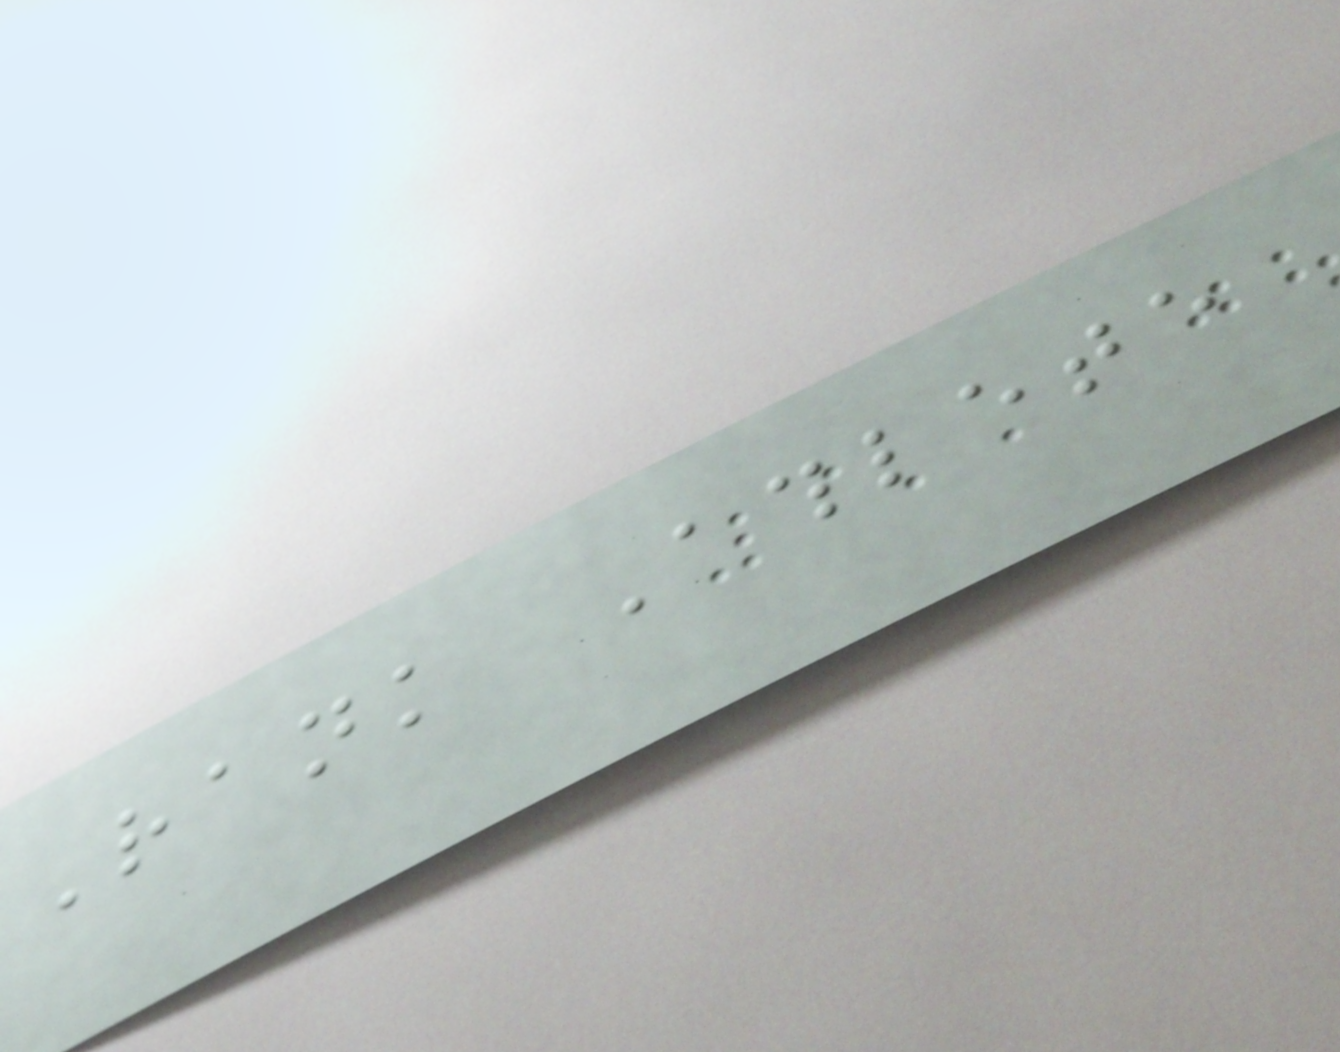Rank Athlete
